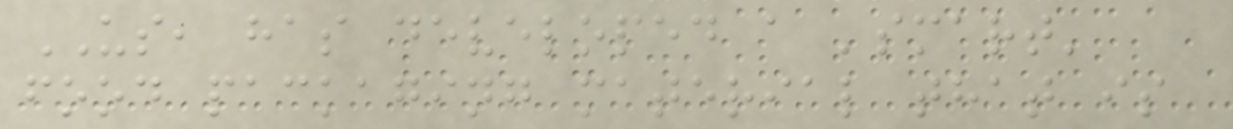US, has developed a 'smart'
food packaging material that is
